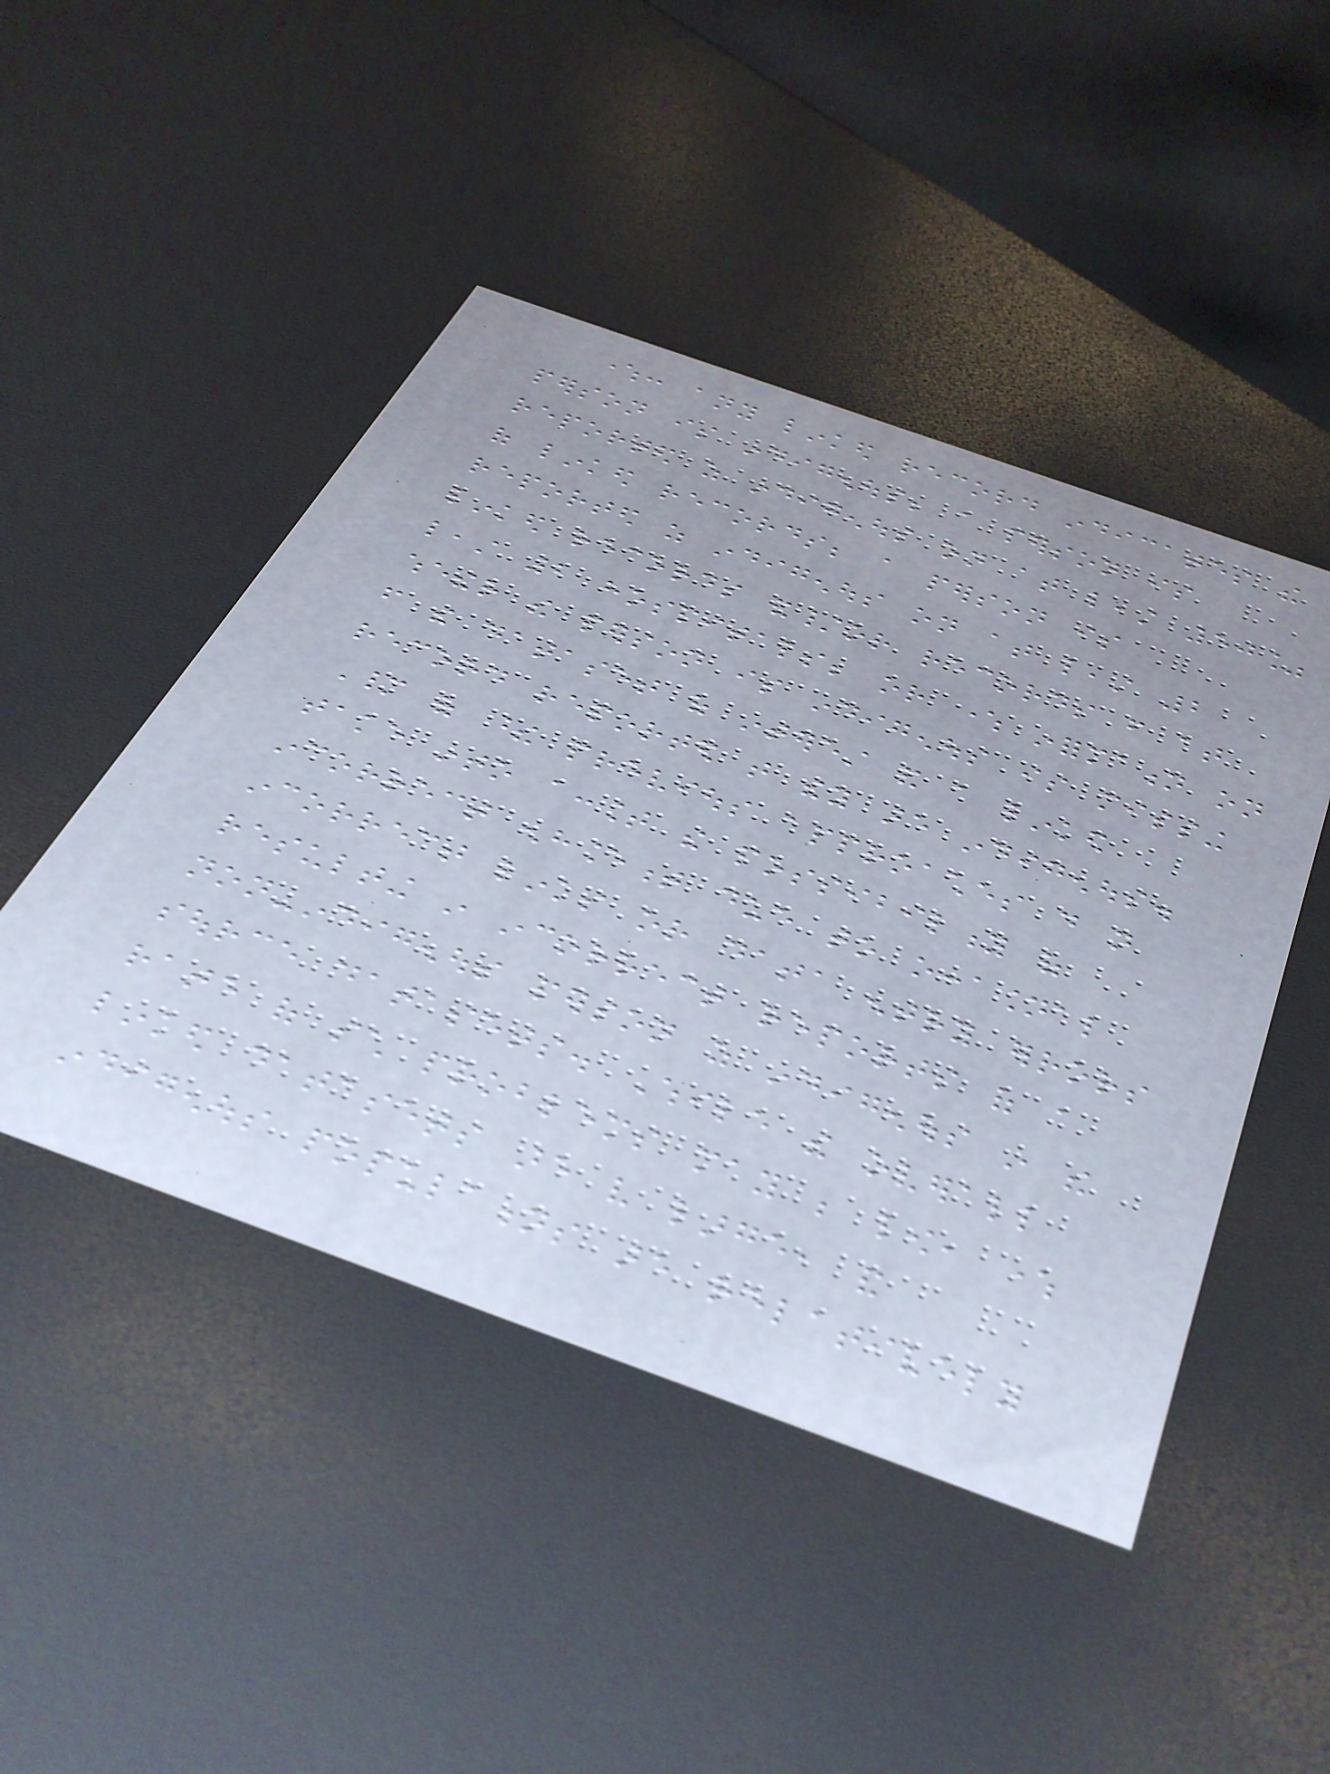where: any linked record indicates the
person is indigenous; a person is
reported as indigenous on at least 50%
of linked records; a person is
reported as indigenous on at least 2
linked records and/or records from at
least 2 hospitals; or where information on
whether the person is indigenous is missing
from the dataset of interest and a linked
record reported that they are indigenous.
Many of these previous approaches do not
take into account the possibility of
incorrect enhancement due to occasional
incorrect links or data entry errors
resulting in incorrect reports of a
non-indigenous person as indigenous in the
source datasets. While the overall
rate of such problems may be low, where
linked datasets are very large, and
indigenous populations are relatively
